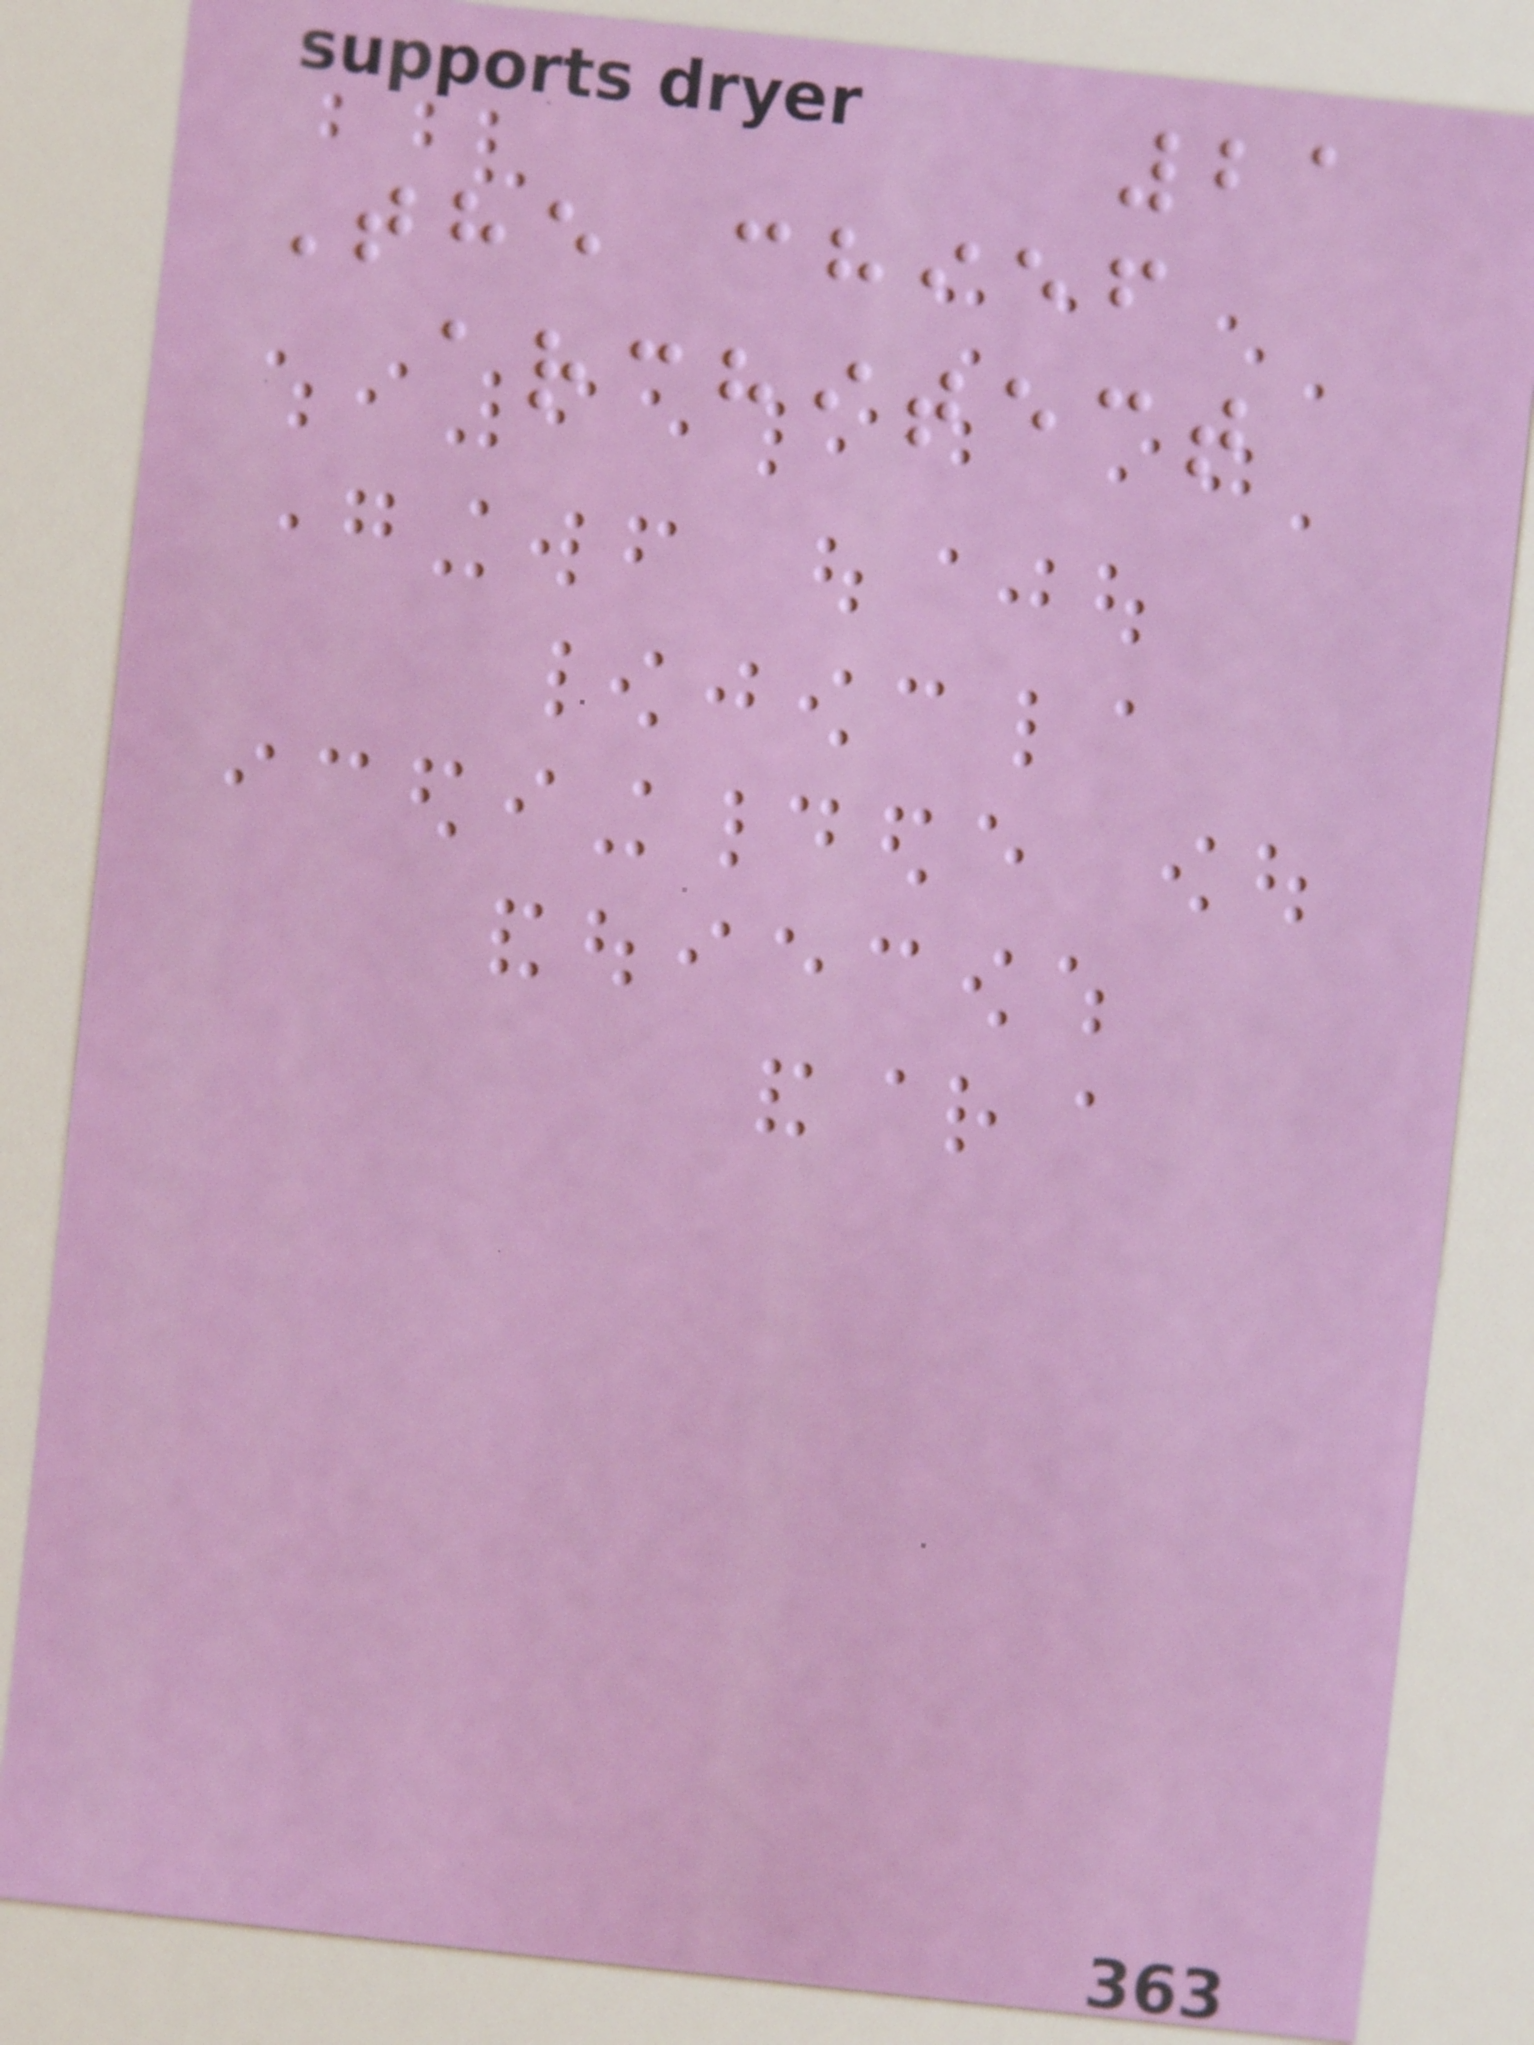21
The chief
architect
